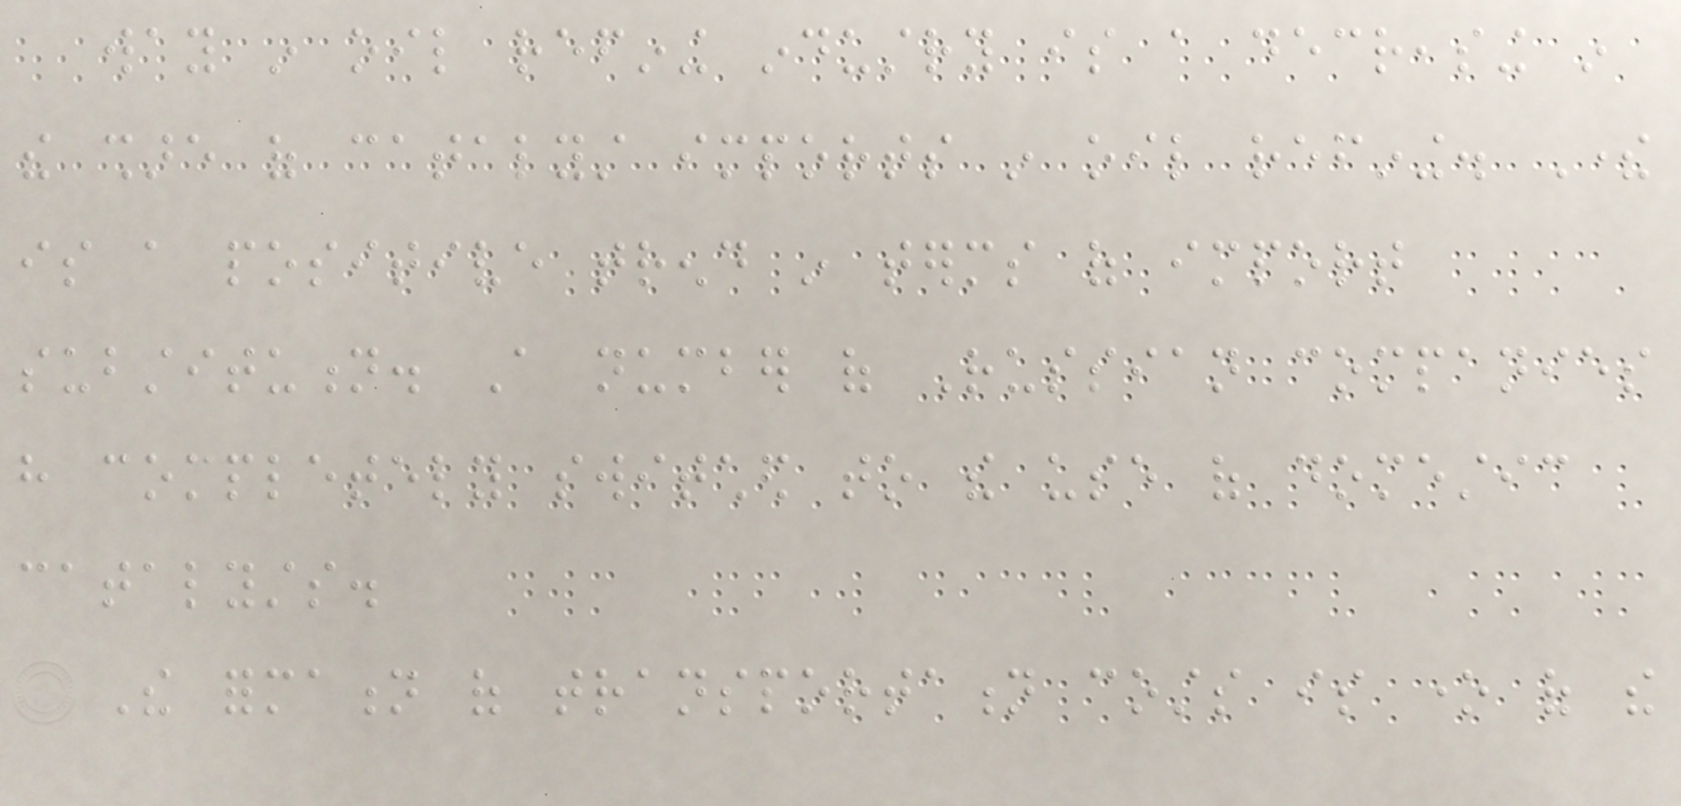way in oil refining industry is a decreasing in
the share of catalyst imports in oil refining. There
is a positive trend in terms of import
substitution. A number of Russian companies
have completely switched to the use of domestic
catalysts.
The formation of transportation costs is one of the
